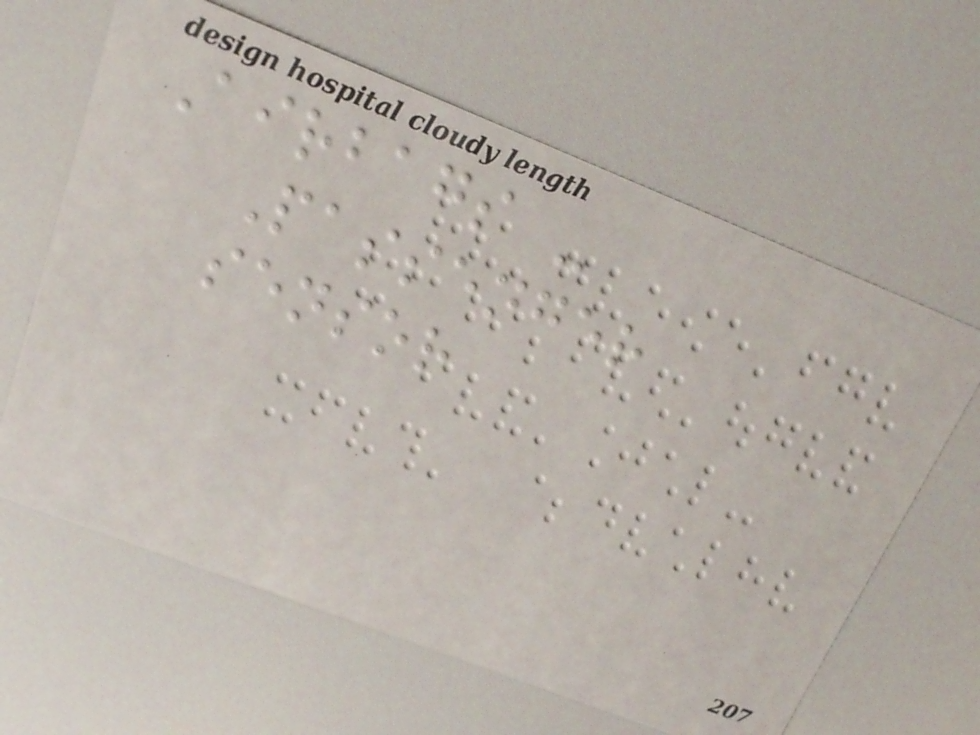Airbags -
Passenger
sensor
